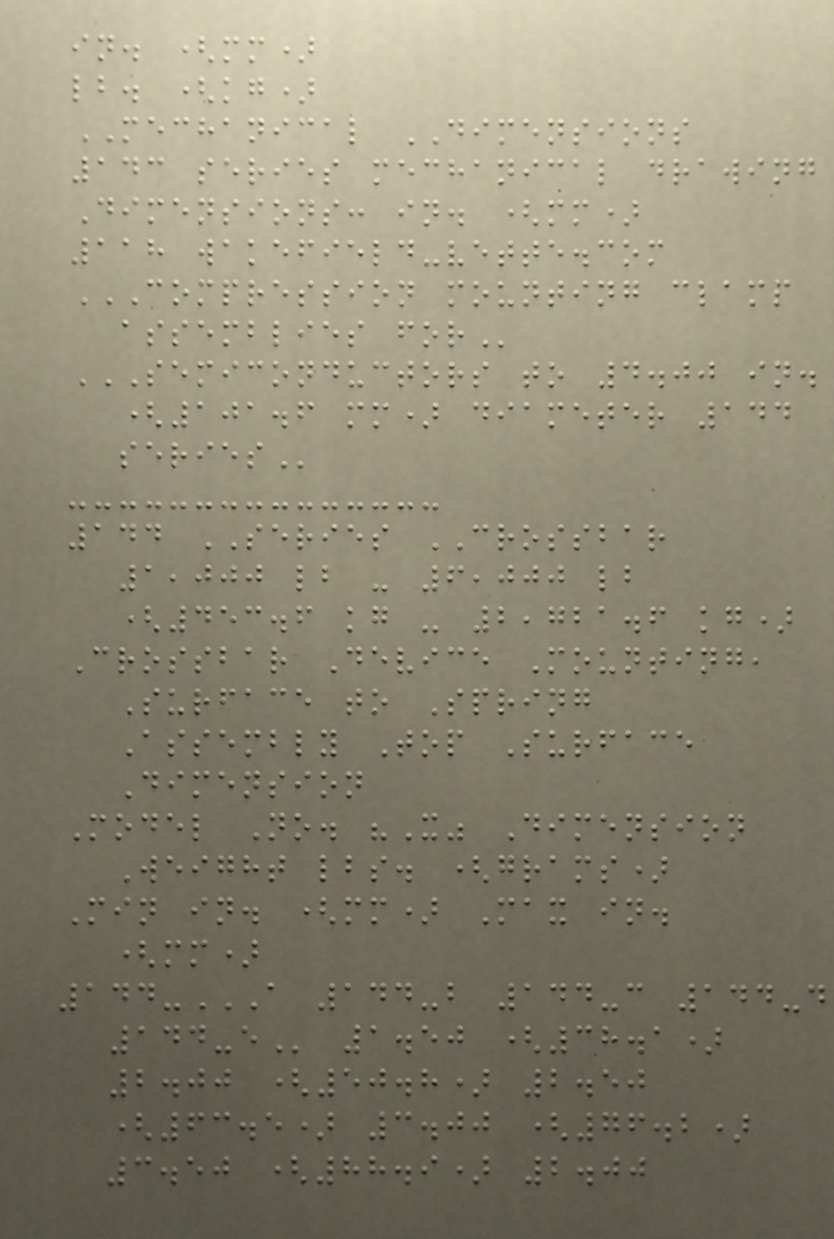in. (mm)
lb. (kg)
MECHANICAL DIMENSIONS
143 series mechanical drawing
Dimensions: in. (mm)
118 wakefield-vette.com
COMPRESSION MOUNTING CLAMP
ASSEMBLIES FOR
SEMICONDUCTORS TO 4.00 IN.
(101.6 MM) DIAMETER 144
SERIES
144 SERIES CROSSBAR
1,000 lb - 6,000 lb
(453.6 kg - 2,721.6 kg)
Crossbar Device Mounting,
Surface to Spring
Assembly Top Surface
Dimension
Model No. "X" Dimension
Weight lbs. (grams)
Min in. (mm) Max in.
(mm)
144-A 144-B 144-C 144-D
144-E 1.50 (38.1)
2.00 (50.8) 2.50
(63.5) 3.00 (76.2)
3.50 (88.9) 2.00
